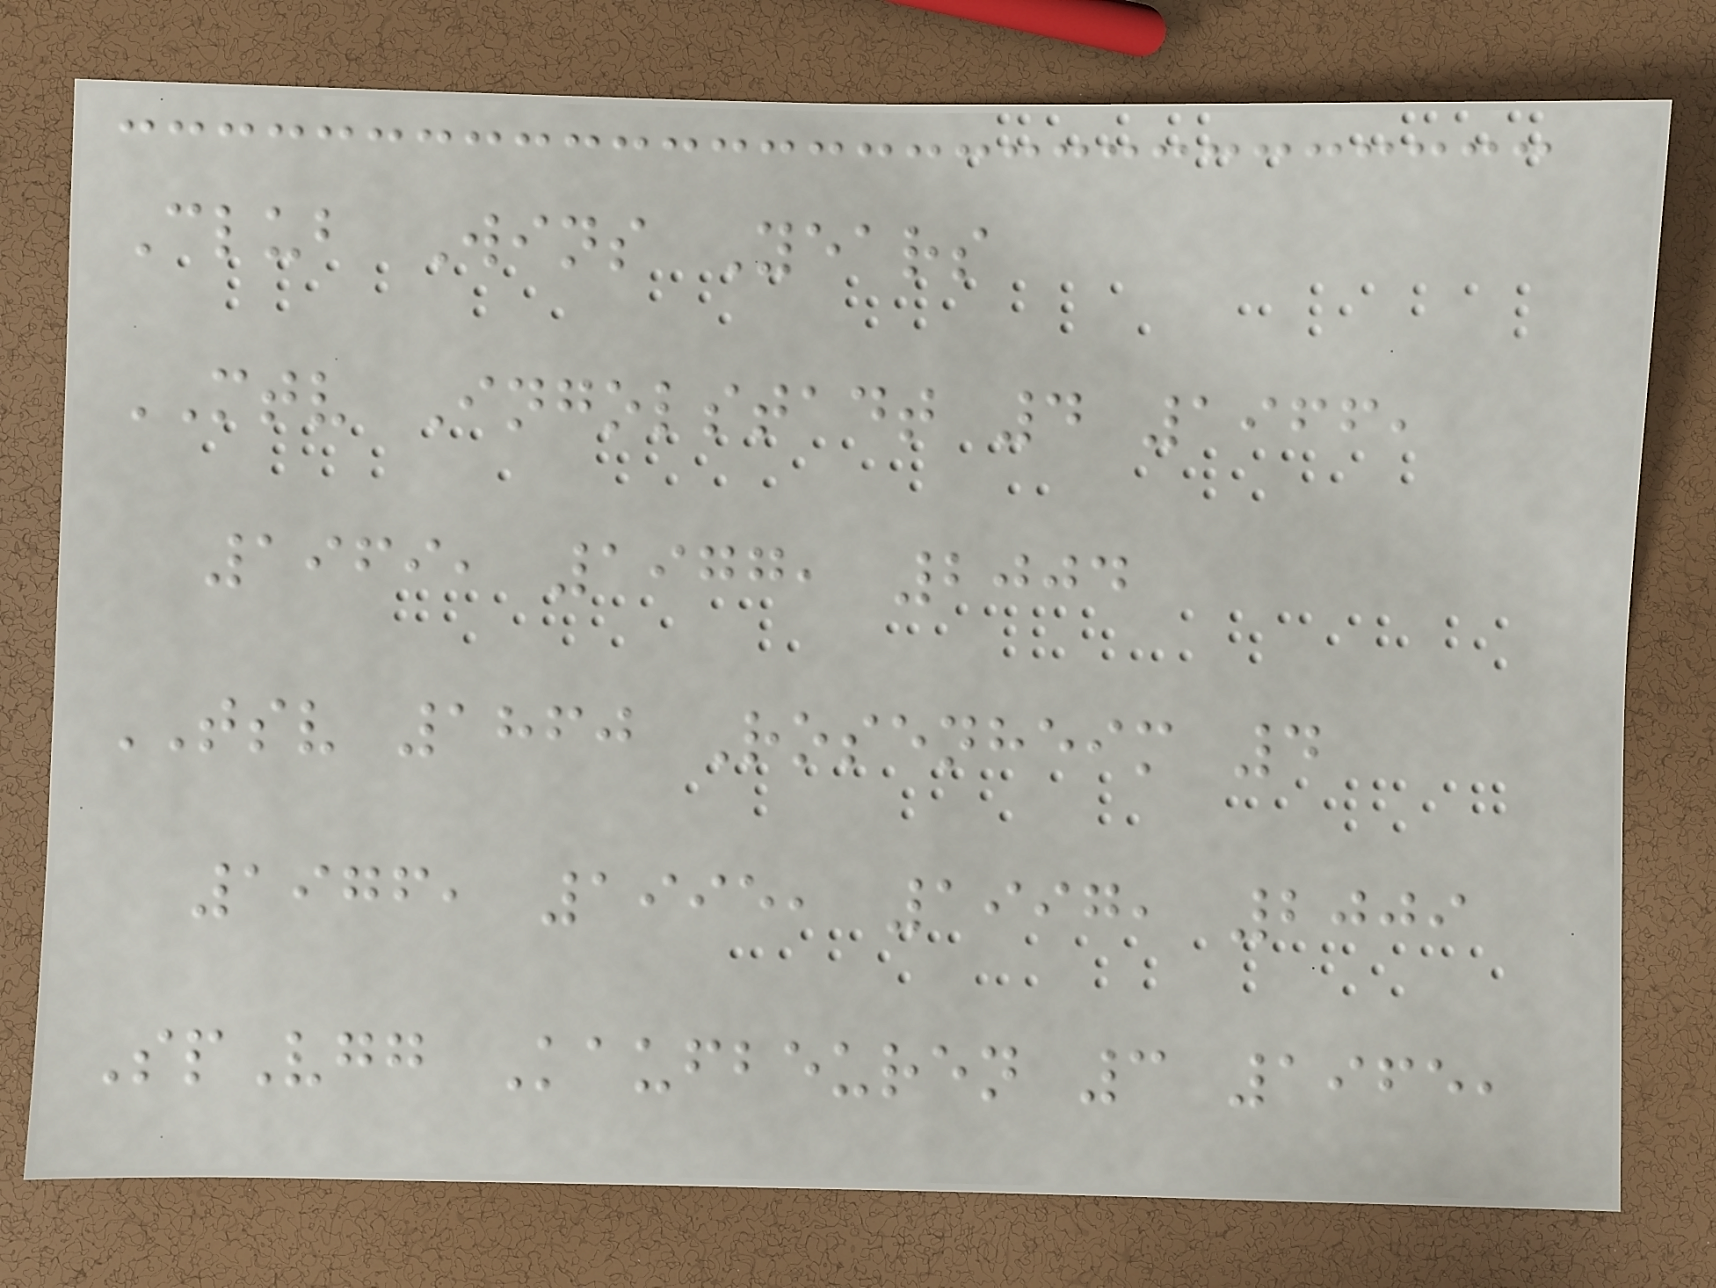Club Wins Years
MTV Ingolstadt 4 1966,
1969, 1977, 2004
TSV 1860 Rosenheim 4
1976, 1995, 1997, 2009
SpVgg Kaufbeuren 3 1965,
